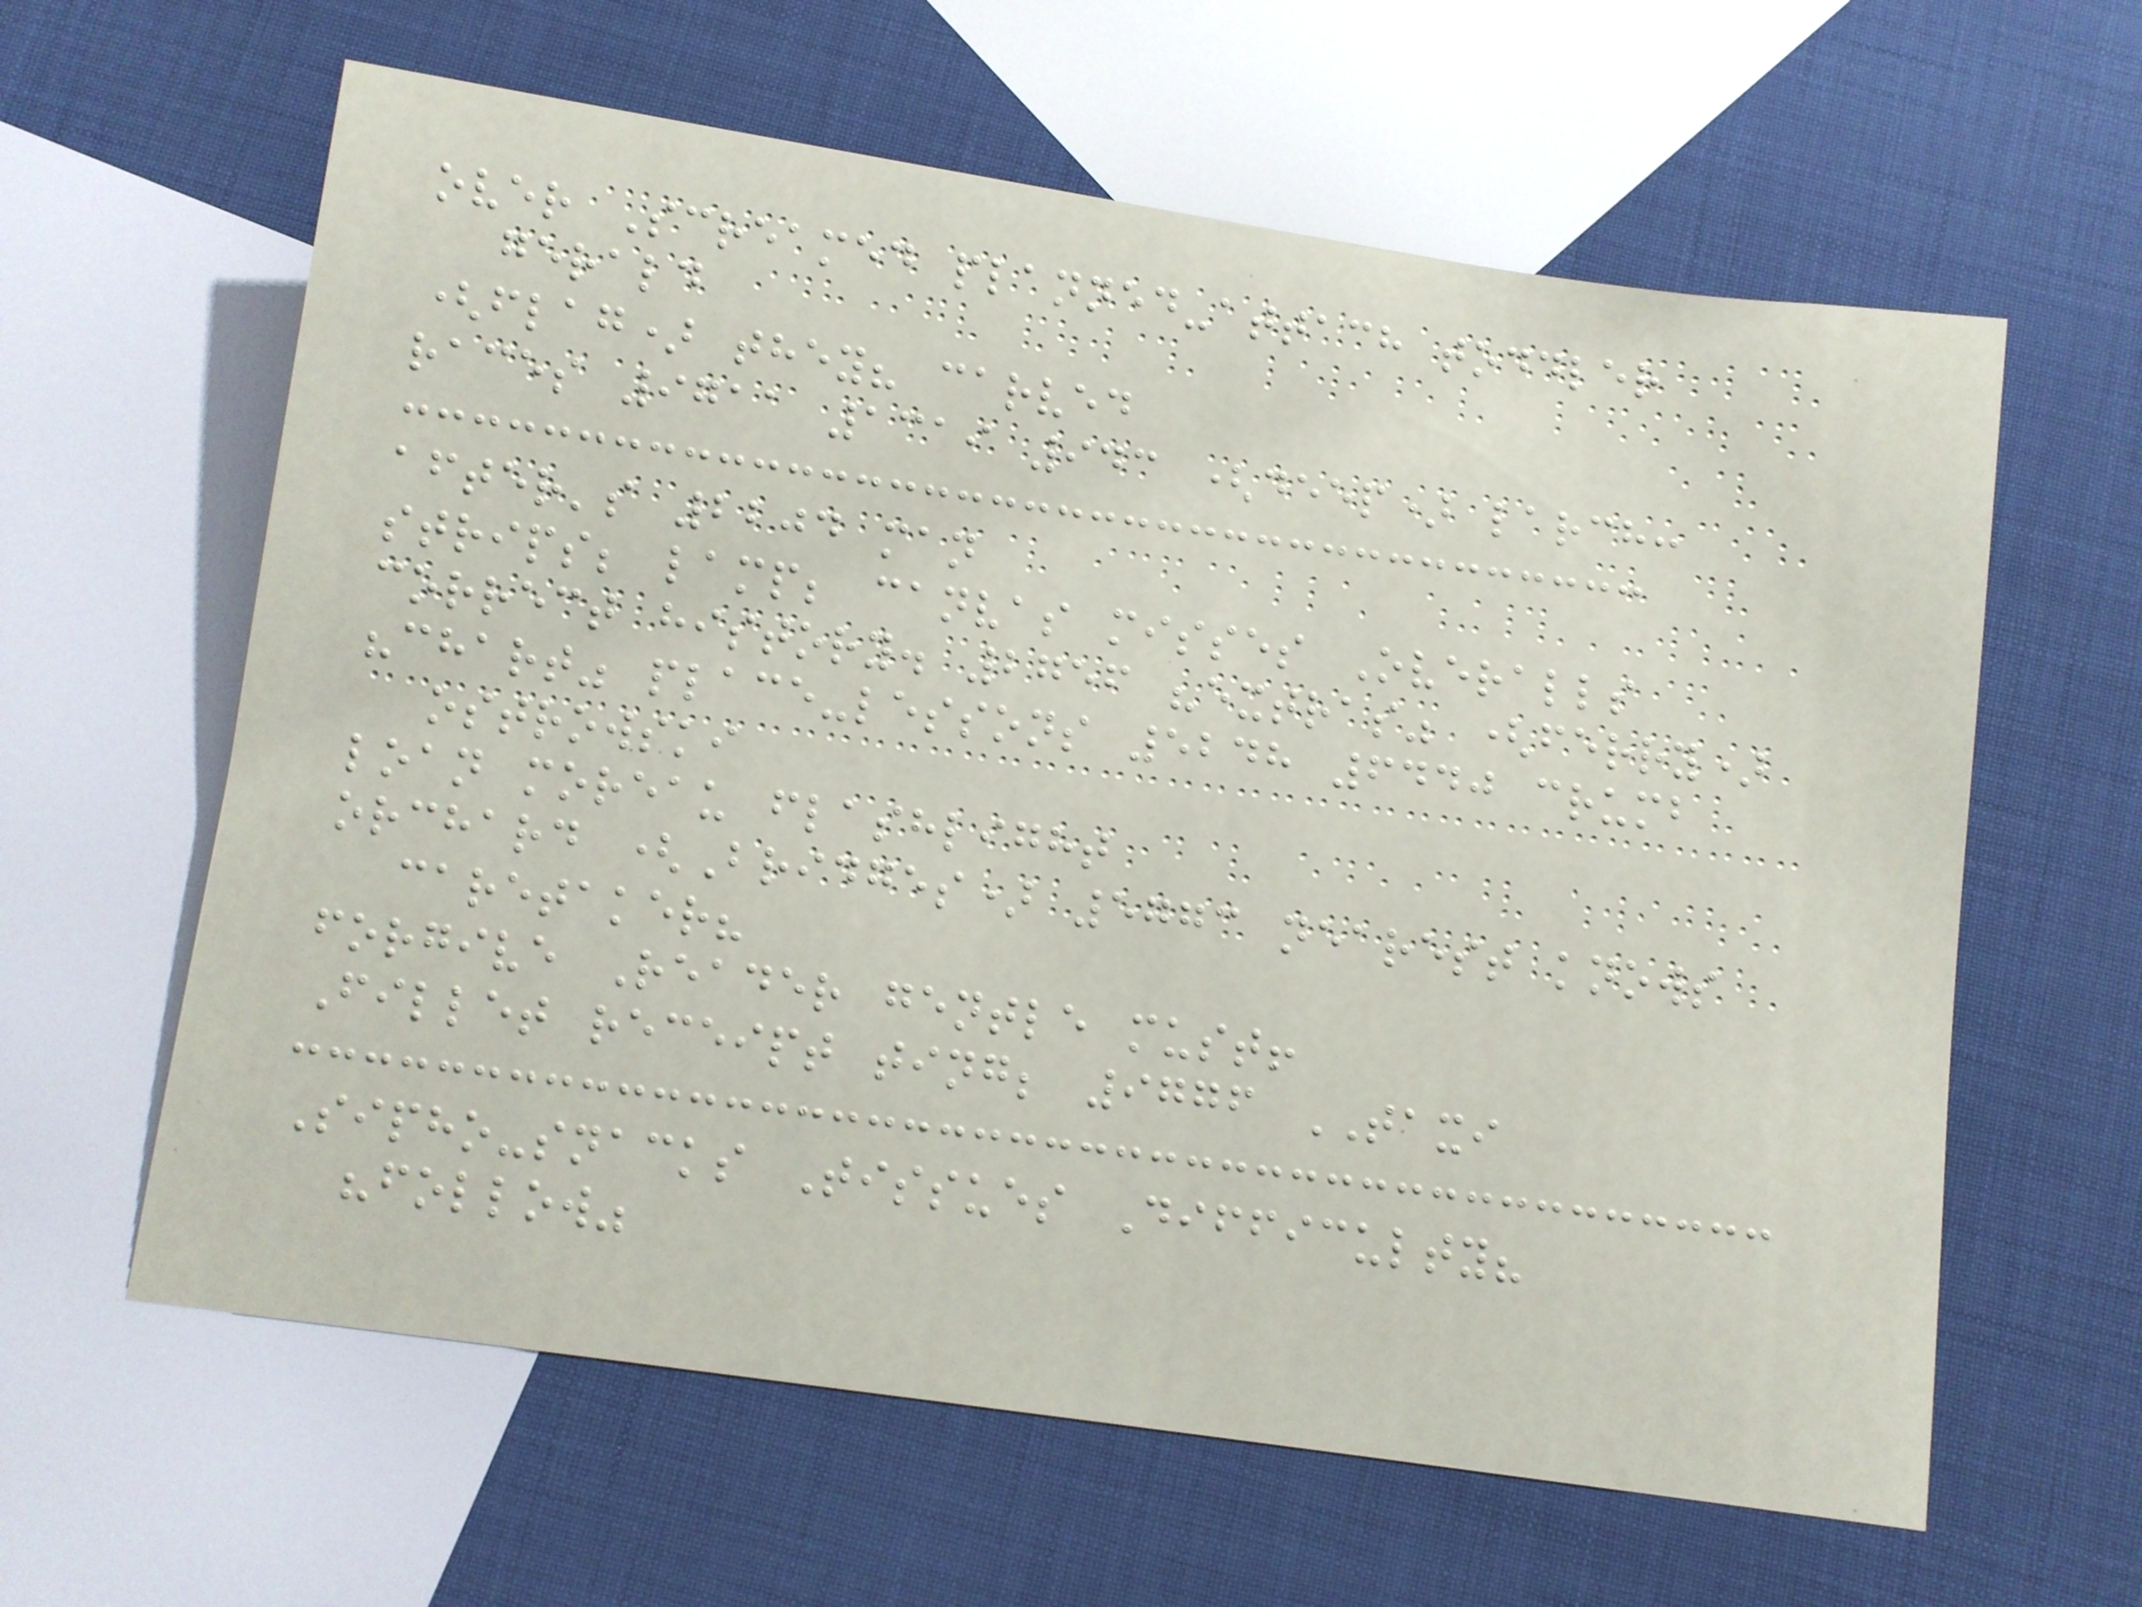over Screamed planned-attach toddler
gerald
(flag) they? carved
races 9711 1319 943 (deep) larch:
after's 2204 man
strips; lamp; canvas misses Overalls
correct history. 2756 "extras" (ferry)
"chart" place-lessons 5248 6440 crumb
ostrowski
loan moreau flashlight
orchard (Bridges) 5773 nearest knows
caretaker?
forgive Reader gentle must!
Fillet receipt ting; 9776 TAXI
Sipho-snacks Tissues Difficulty?
"follow"
